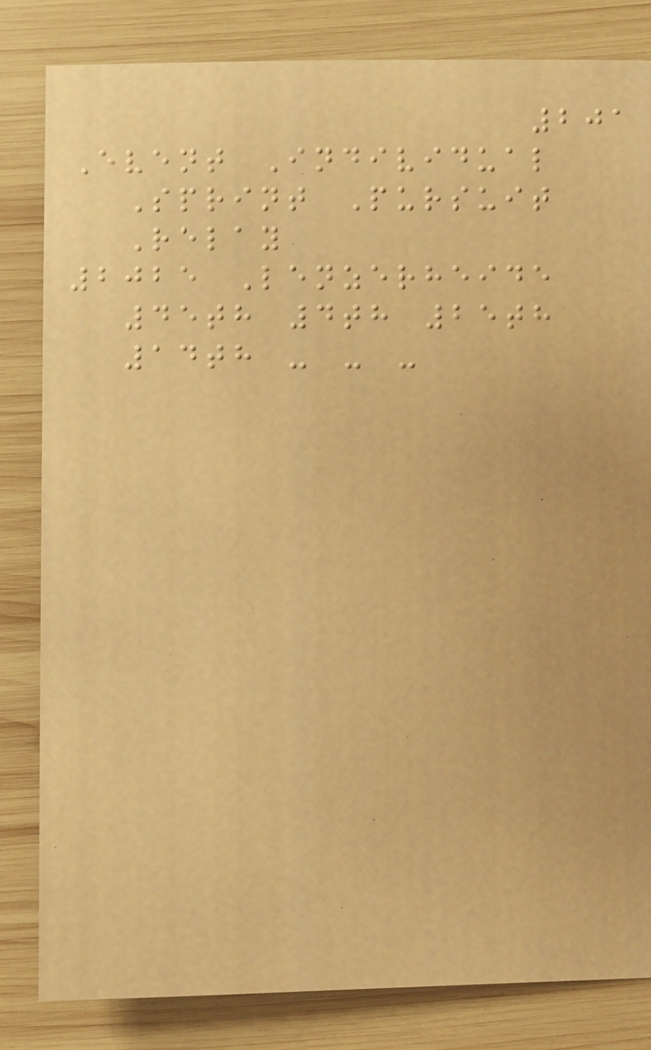201
Event Individual
Sprint Pursuit
Relay
2025 Lenzerheide
45th 4th 25th
14th - - -
